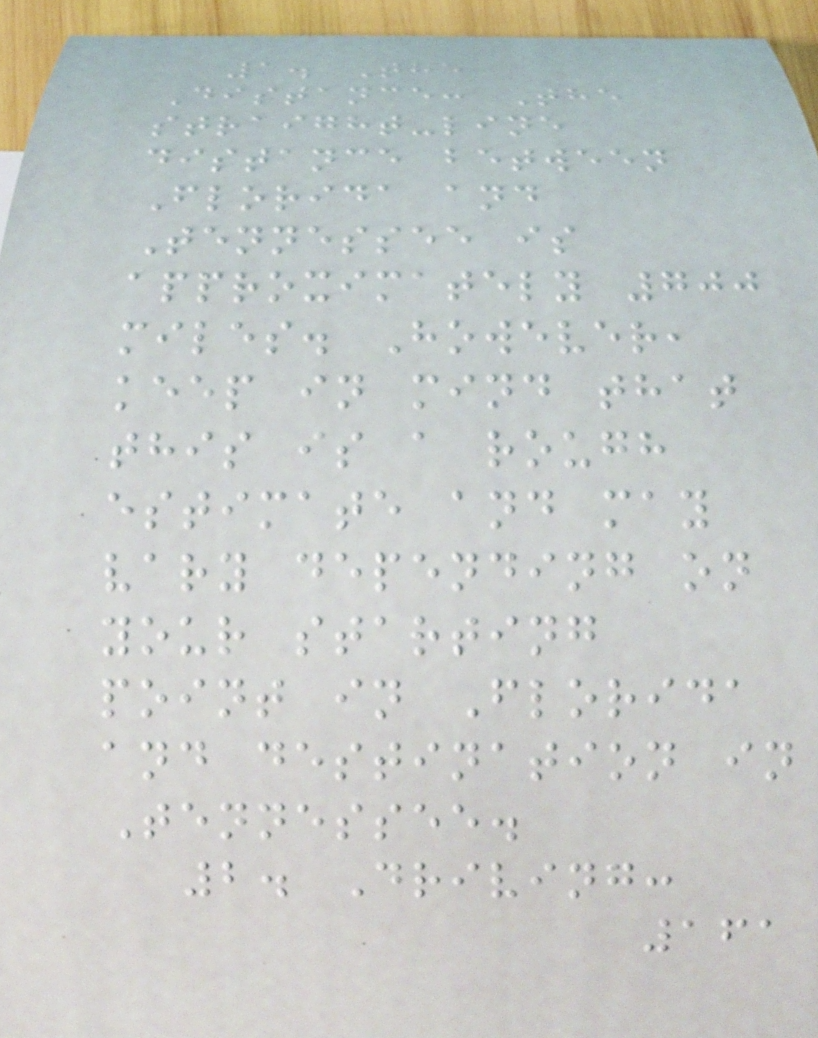1. The
Distance: The
straight-line
distance between
Florida and
Tennessee is
approximately 700
miles. However,
keep in mind that
this is a rough
estimate and may
vary depending on
your starting
point in Florida
and destination in
Tennessee.
2. Driving:
161
